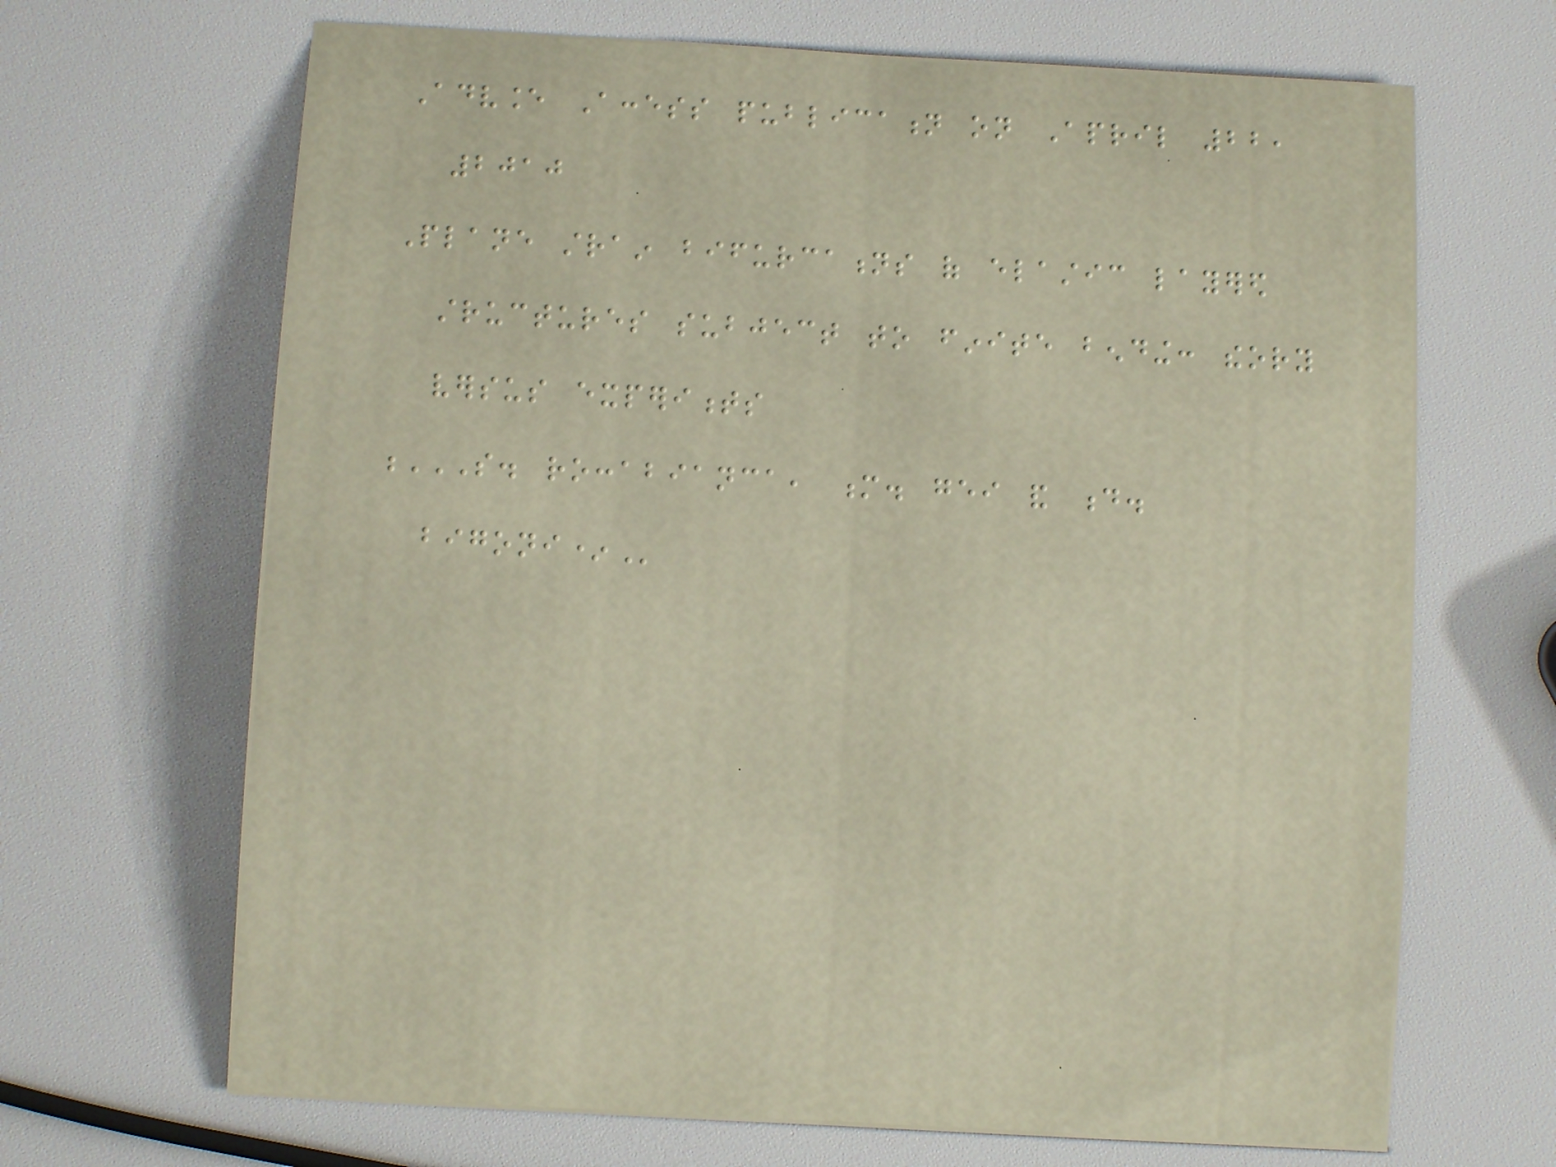Advance Access publication on April 22,
2010
Plane strain bifurcations of elastic layered
structures subject to finite bending: theory
versus experiments
S. ROCCABIANCA, M. GEI AND D.
BIGONI*
